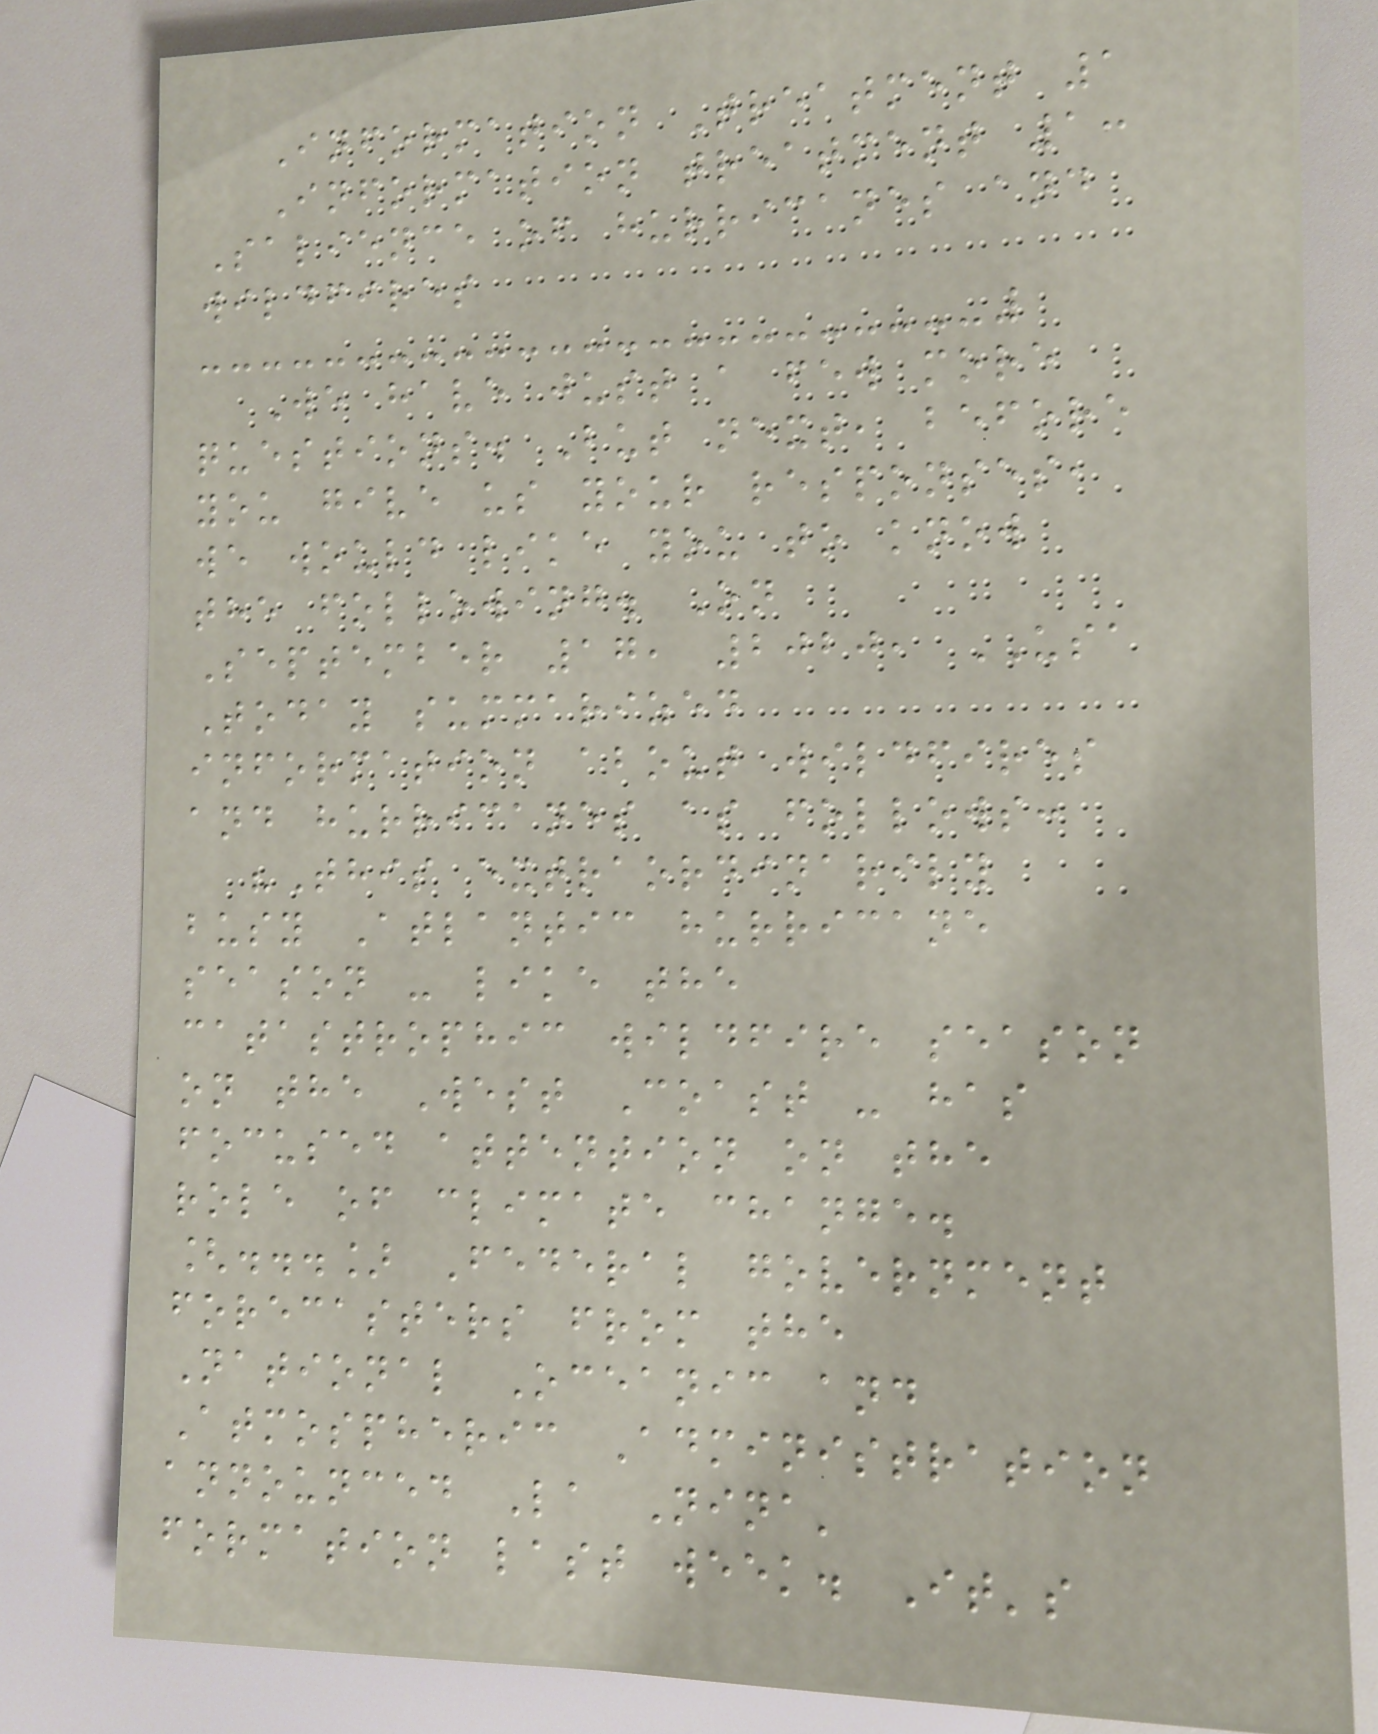Information Treatment 1
Information treatment 1:
Salience of hurricanes and
wildfires
We have just a few more
questions. But next, before
you give us your responses,
we would like you to know
the following. On
September 17, 2020, USA
Today summarized
information about wildfires
and hurricanes as follows:
"This extraordinarily
busy Atlantic hurricane
season - like the
catastrophic wildfire season
on the West Coast - has
focused attention on the
role of climate change.
[...] Federal government
forecasters from the
National Oceanic and
Atmospheric Administration
announced La Nina'
formation last week. It's
